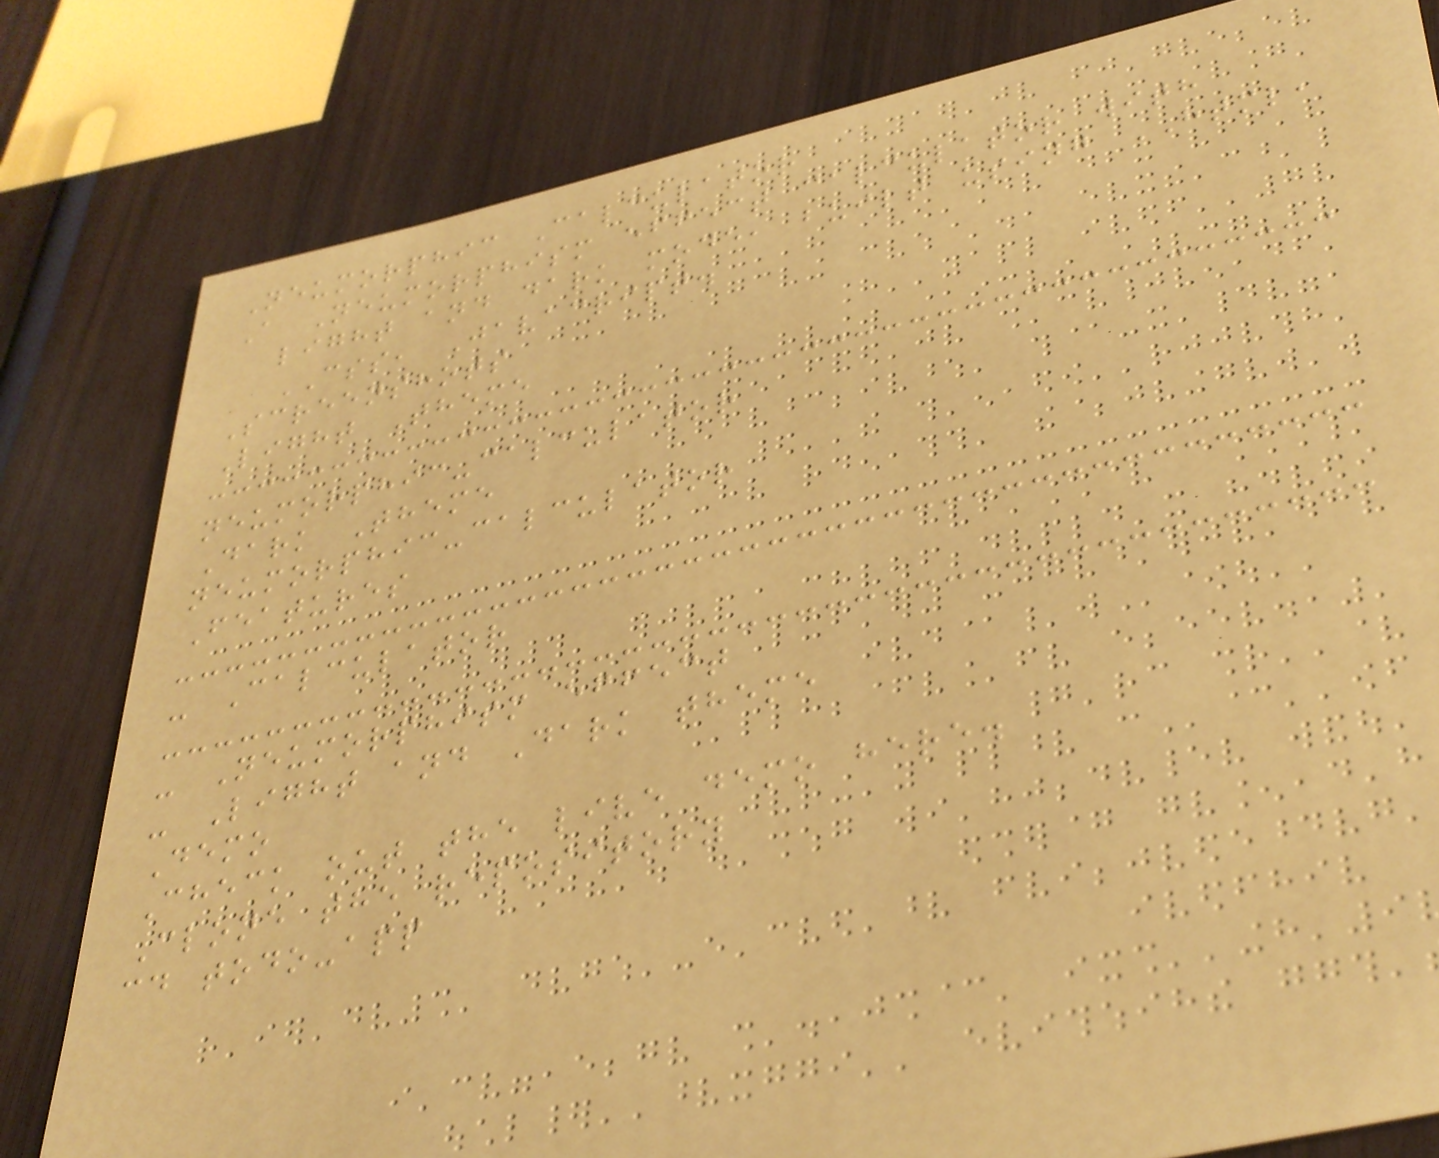Neumorphic Calculator
A Neumorphism effect calculator with
light and dark mode, built using HTML,
CSS, Javacript.
Screenshots
Light Theme
neumorphic-calculator
Dark Theme
neumorphic-calculator
Features
- Calculator
- Neumorphism effect
- Light and Dark theme
Demo
Check out the live demo here.
Clone the repository
cd todo-app
